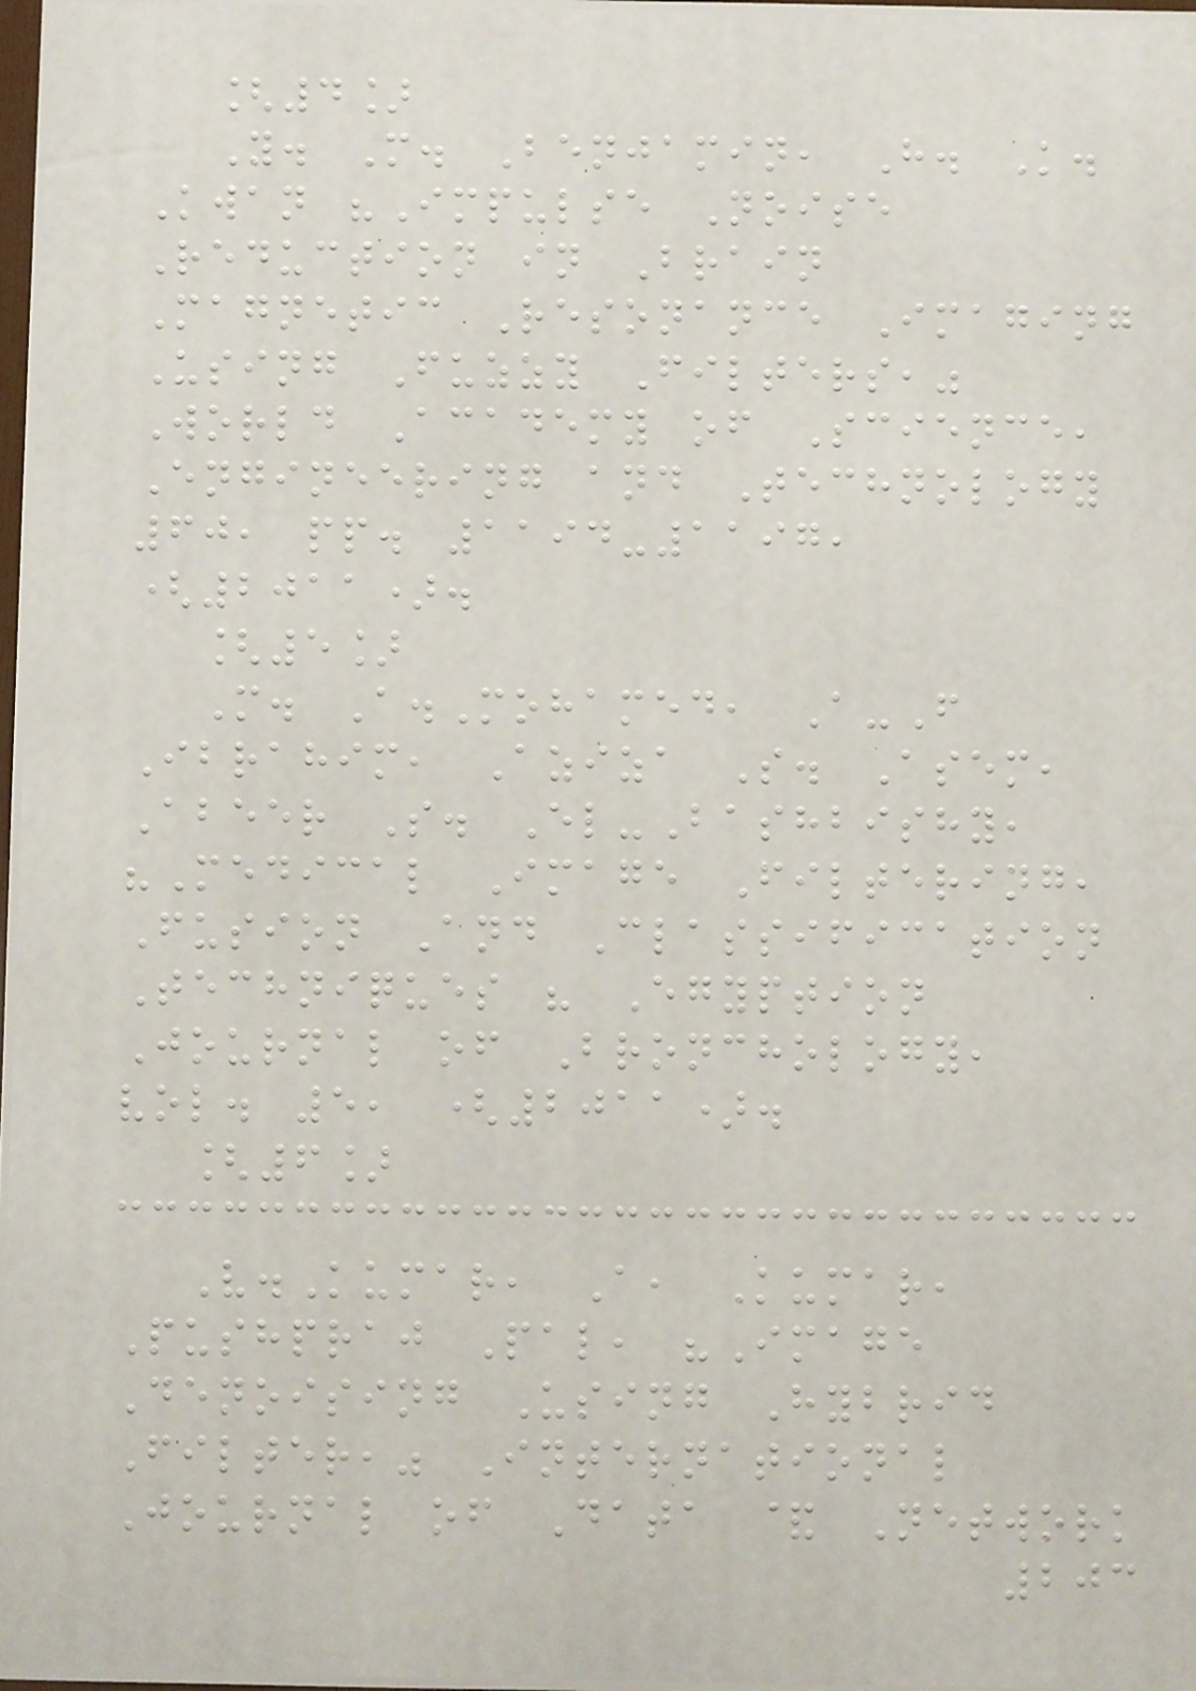[4]
Y. M. Benjamin, H. K.
Kwan "Impulse Noise
Reduction in Brain
Magnetic Resonance Imaging
Using Fuzzy Filters,"
World Academy of Science,
Engineering and Technology
60, pp. 1194-1197,
(2011).
[5]
M. A.Mohamed, A-F
Ibrahim, Aziza S. Asem,
Abeer S. El-Bashbishy,
"Medical Image Filtering,
Fusion And Classification
Techniques " Egyption
Journal of Bronchology,
vol. 5, (2011).
[6]
V.Kumar, A, Kumar,
Pushpraj Pal, "Image
Denoising Using Hybrid
Filter," International
Journal of Data & Network
203
